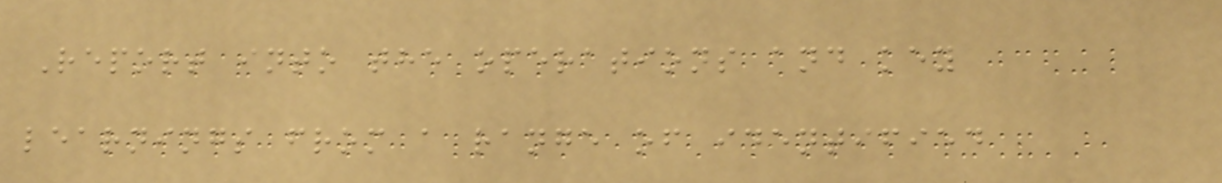Report into the operations and key
learnings from a range of identified
